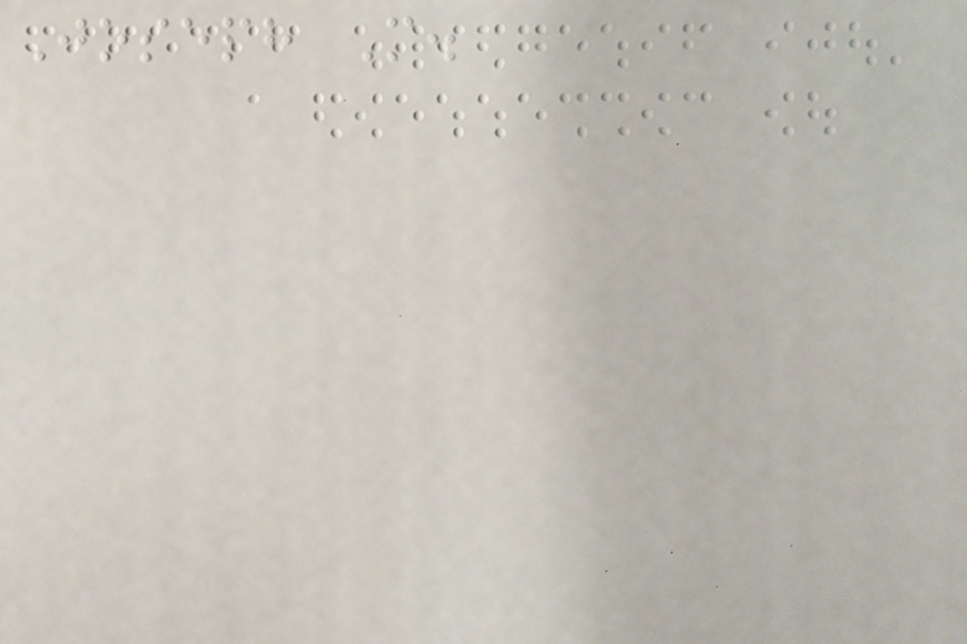Joseph M.
